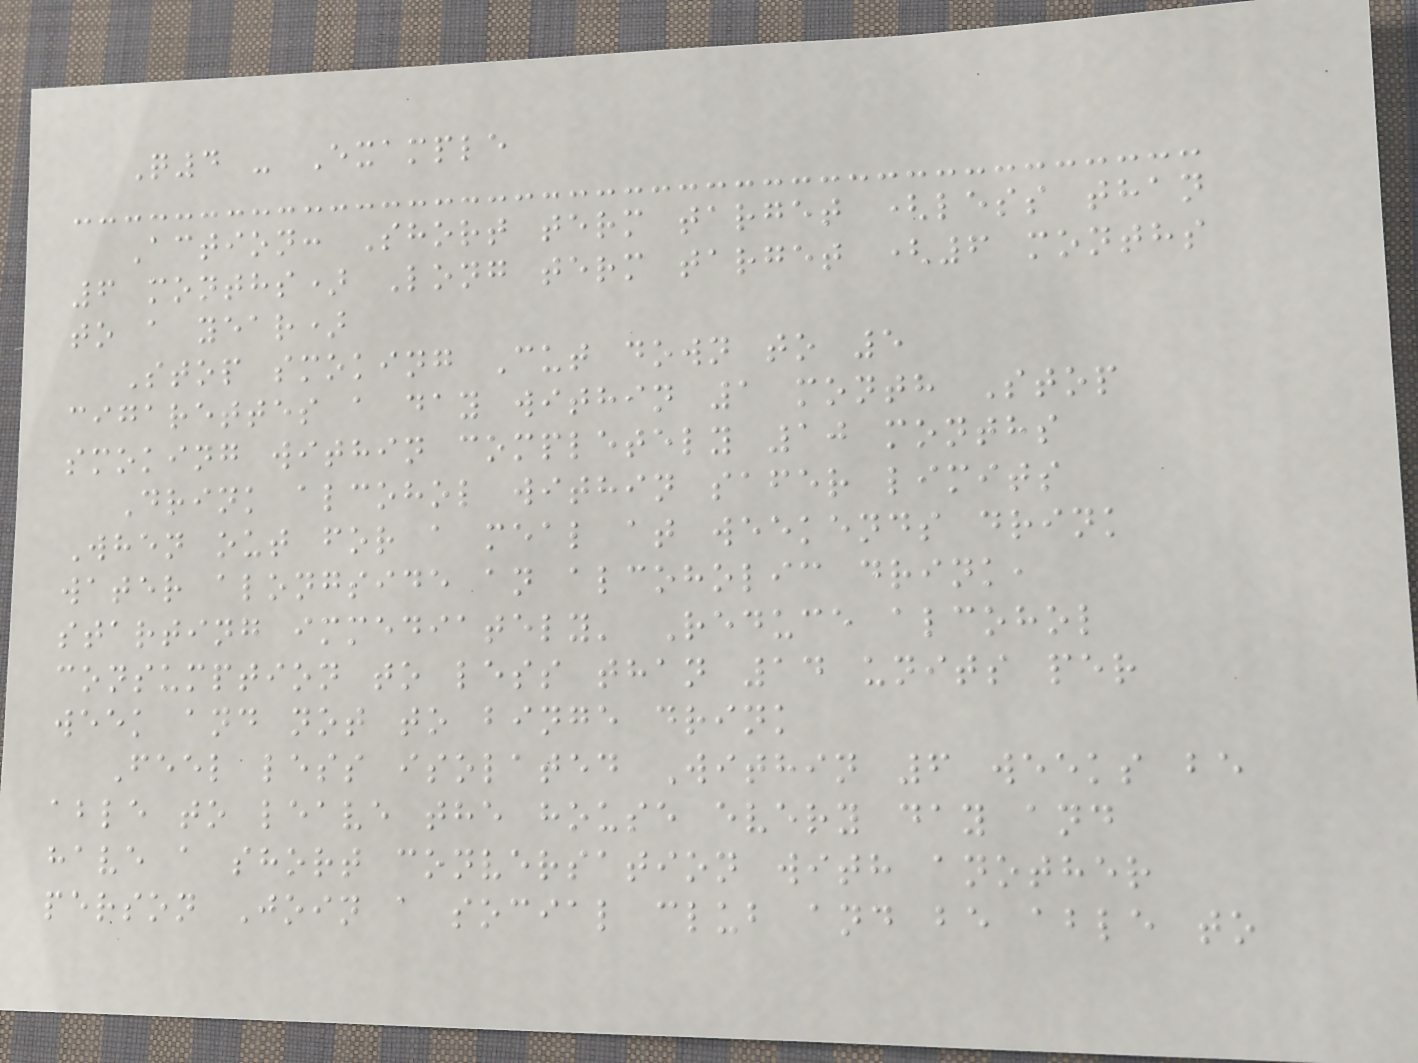Q4 - Example
Action: Short term target (less than
6 months) Long term target (6 months
to a year)
Stop smoking Cut down to 5
cigarettes a day within 1 month Stop
smoking within completely 10 months
Drink alcohol within safer limits
When out for a meal at weekends drink
water alongside an alcoholic drink,
starting immediately' Reduce alcohol
consumption to less than 14 units per
week and not to binge drink
Feel less isolated Within 6 weeks be
able to leave the house every day and
have a short conversation with another
person Join a social club and be able to
